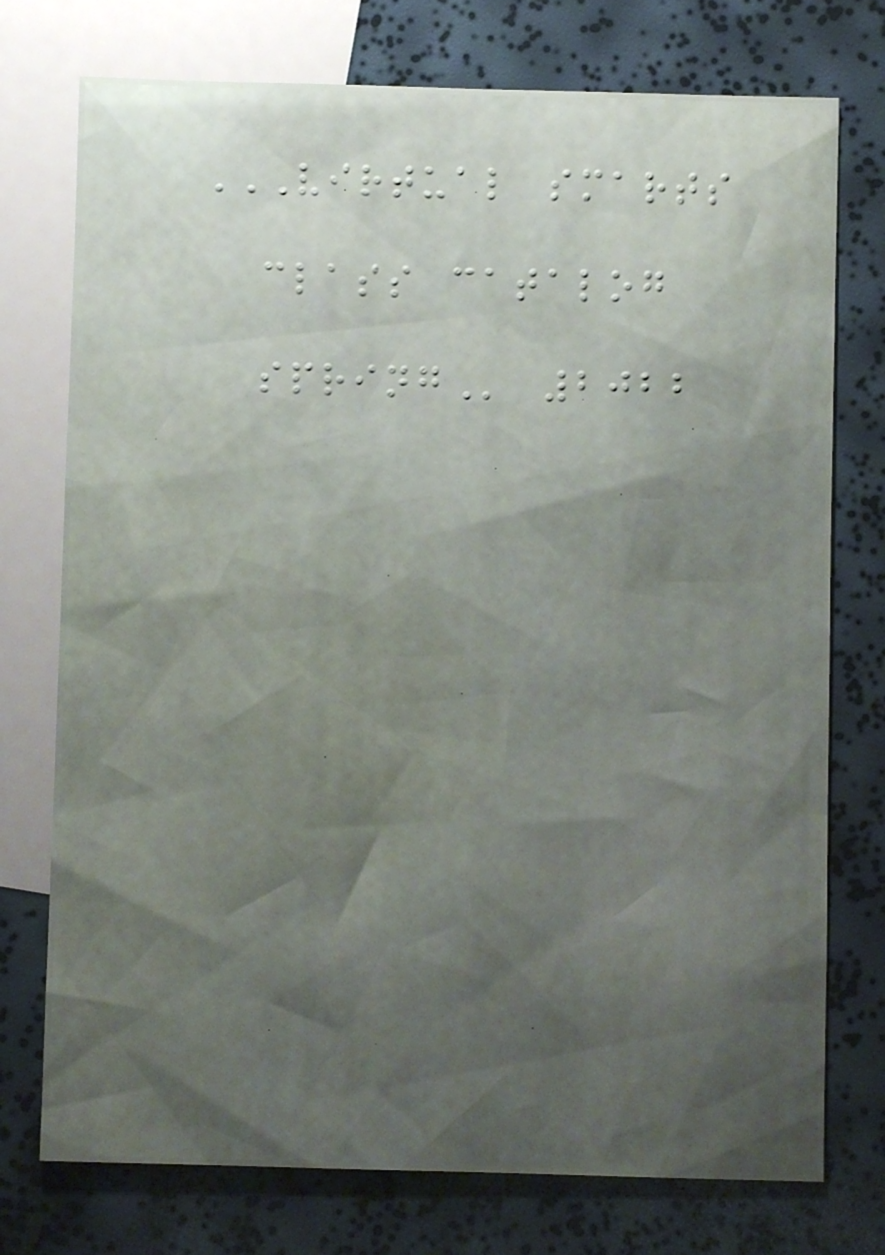VIRTUAL SMARTS
CLASS CATALOG
SPRING 2022
